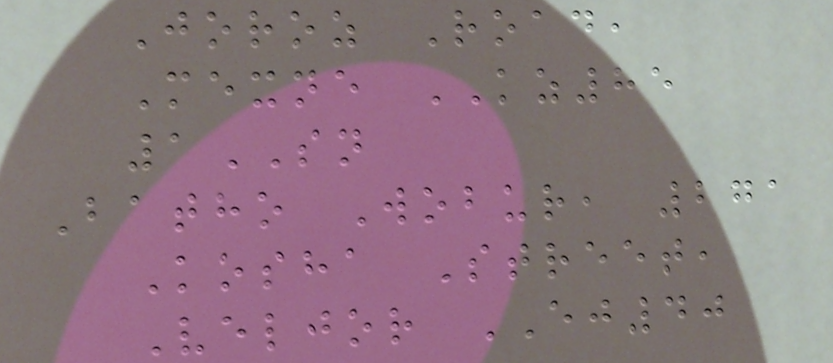Joroz Road,
Mexne KZ85
1SN
Batho Wobur, 271
Kosha Street,
Veljor EJ40
